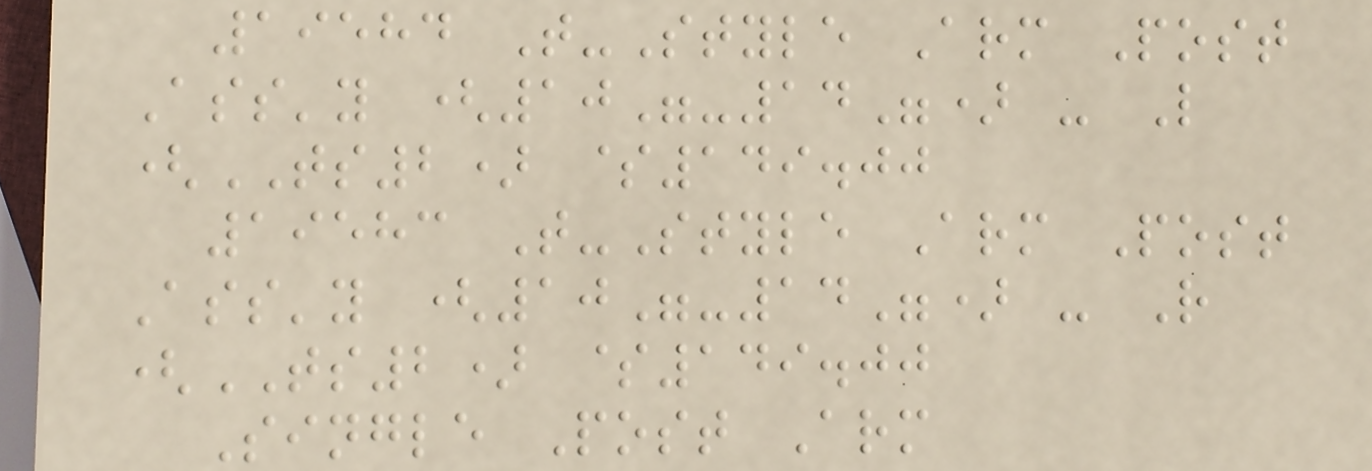19584 T-Style Arm Post
Ass'y (10"-14") - L
(TS2) $149.00
19583 T-Style Arm Post
Ass'y (10"-14") - R
(TS2) $149.00
Single Post Arm
